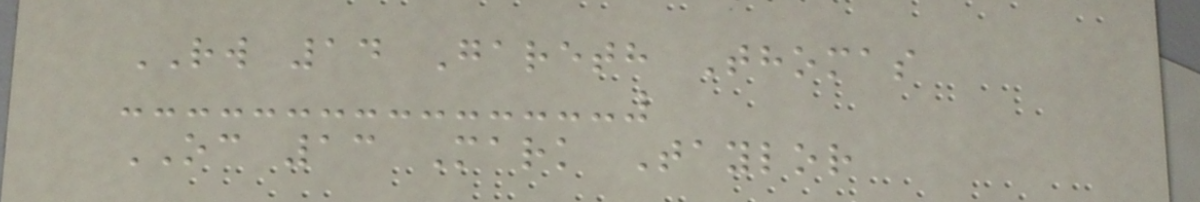RW 14 Gareth Thomas
OC 13 Mark Taylor
